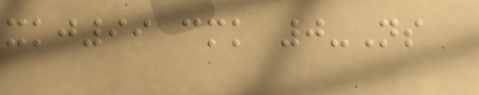xkj99 cmk 0-Ns
